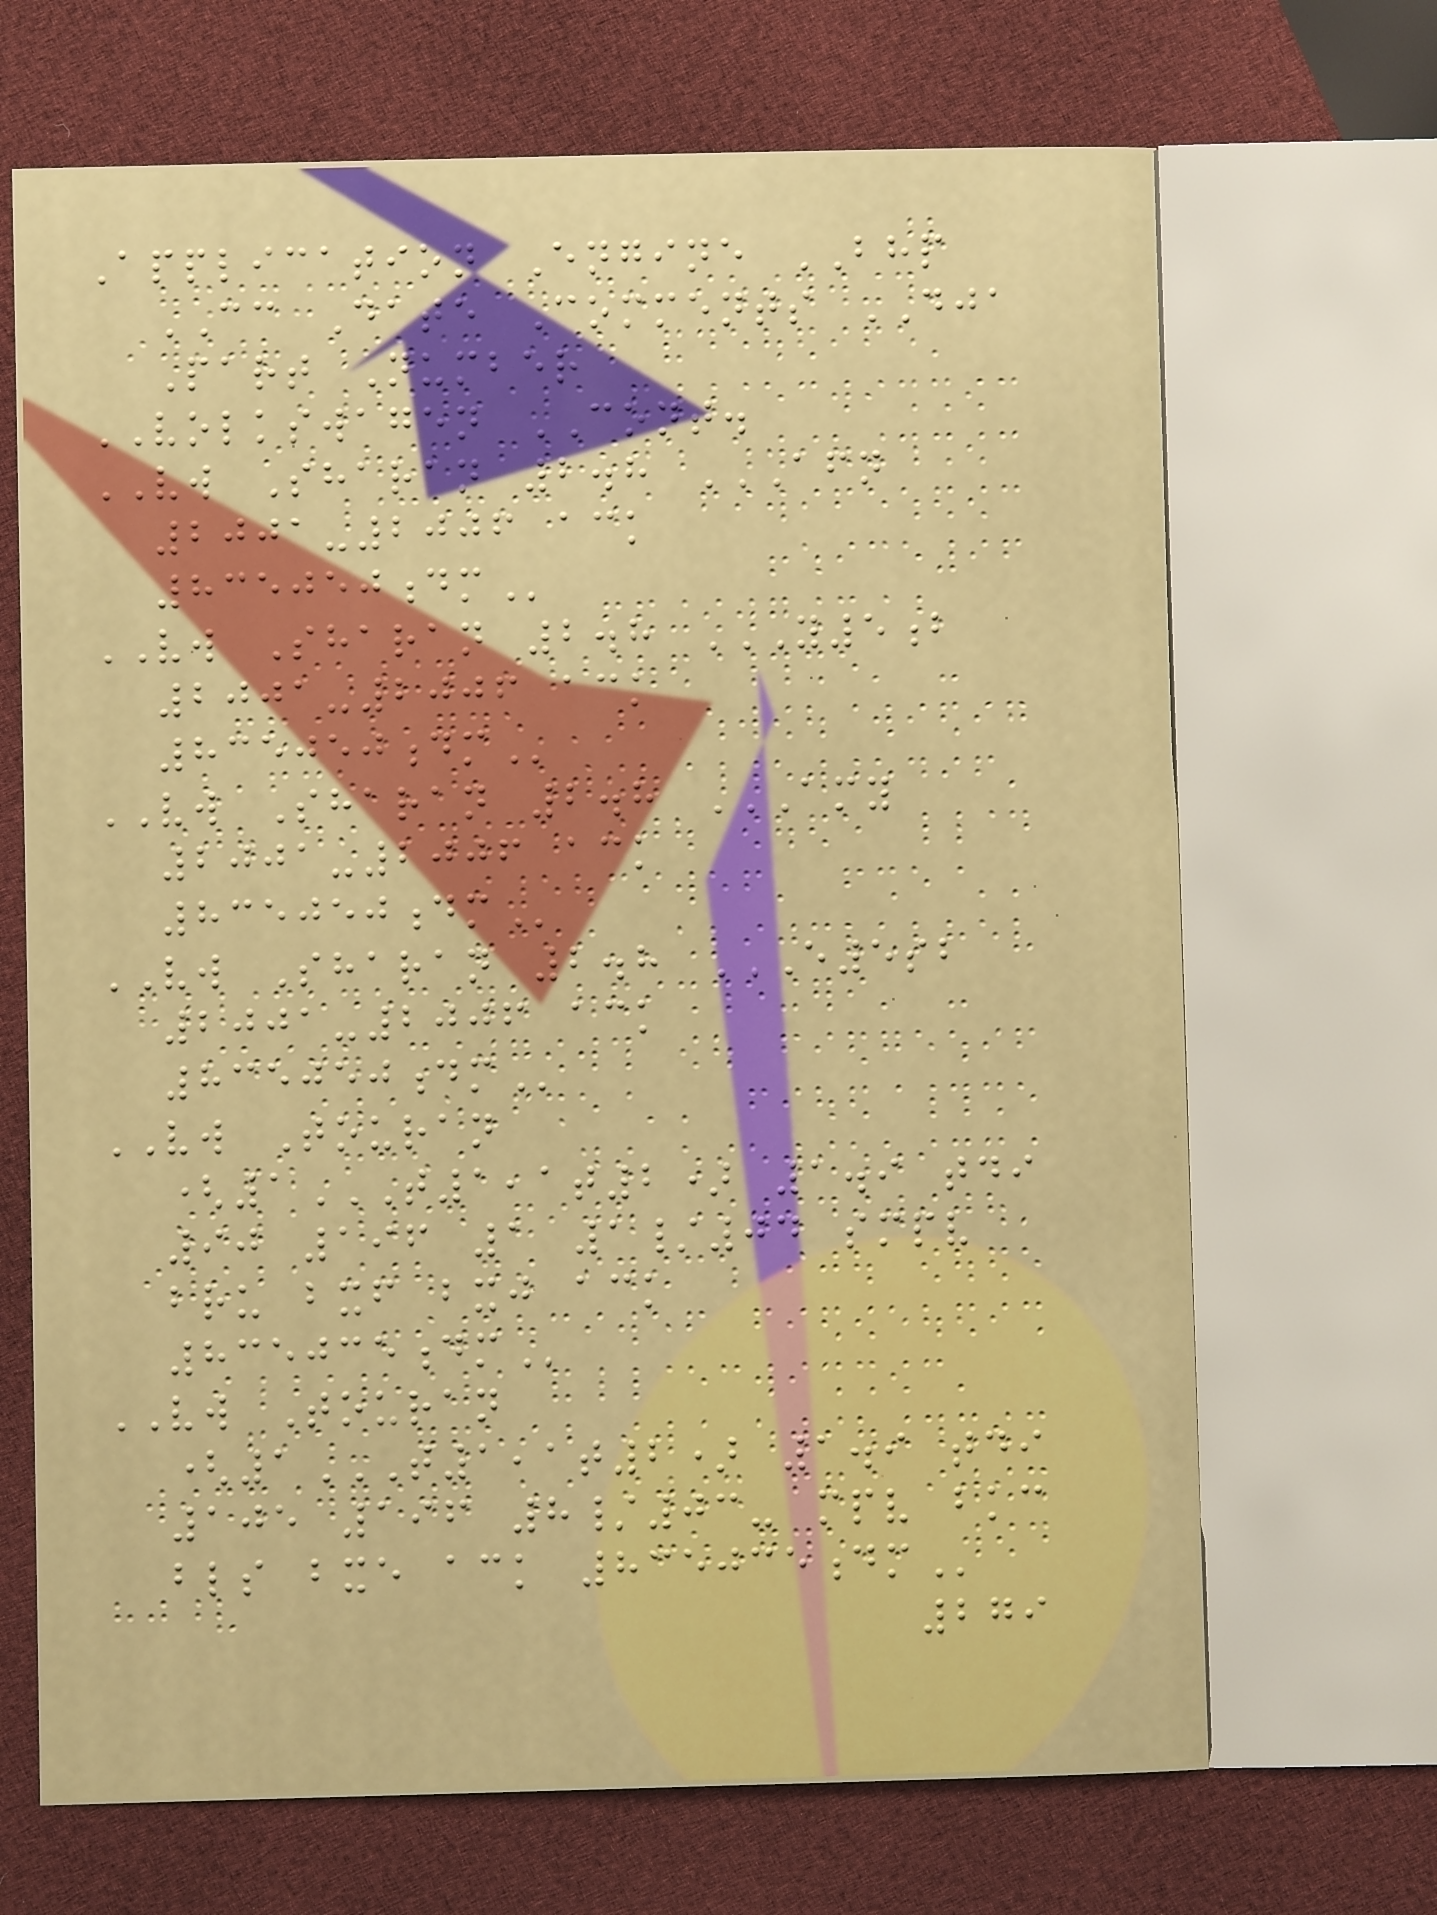Application Engine BHP
CC Date Comments DJA
Part Number
VOLKSWAGEN CONT.
VW Sharan 2.8 AFN
2001-2006 ACK
835050DM
VW Sharan 2.8 Y5B
2001-2006 ACK
835050DM
VW Sharan 2.8 AMY
2001-2006 ACK
835050DM
VW Sharan 2.8 E5SB
2001-2006 ACK
835050DM
VW Touran
(1T1,1T2) 1.9 TDI
90 196 1 1/04 SMPV
BRU BXF BXJ ACK
835035DM
VW Touran
(1T1,1T2) 1.9 TDI
105 196 8/03- MPV BKC
BLS BXE ACK 835035DM
279
